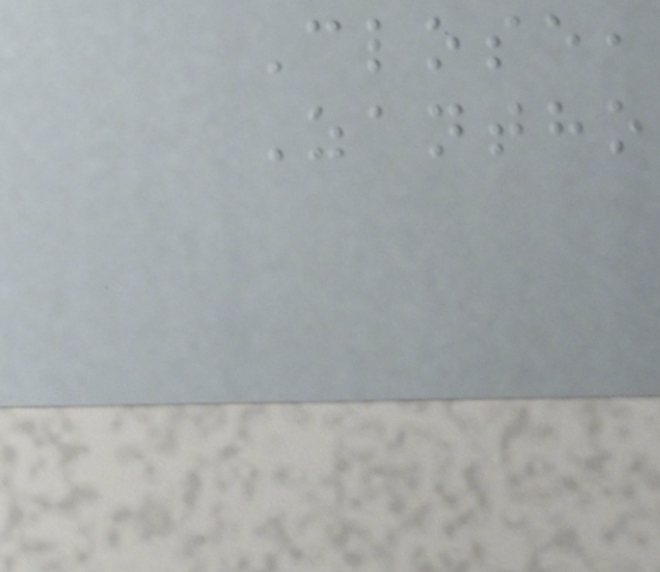Close,
Zantho
